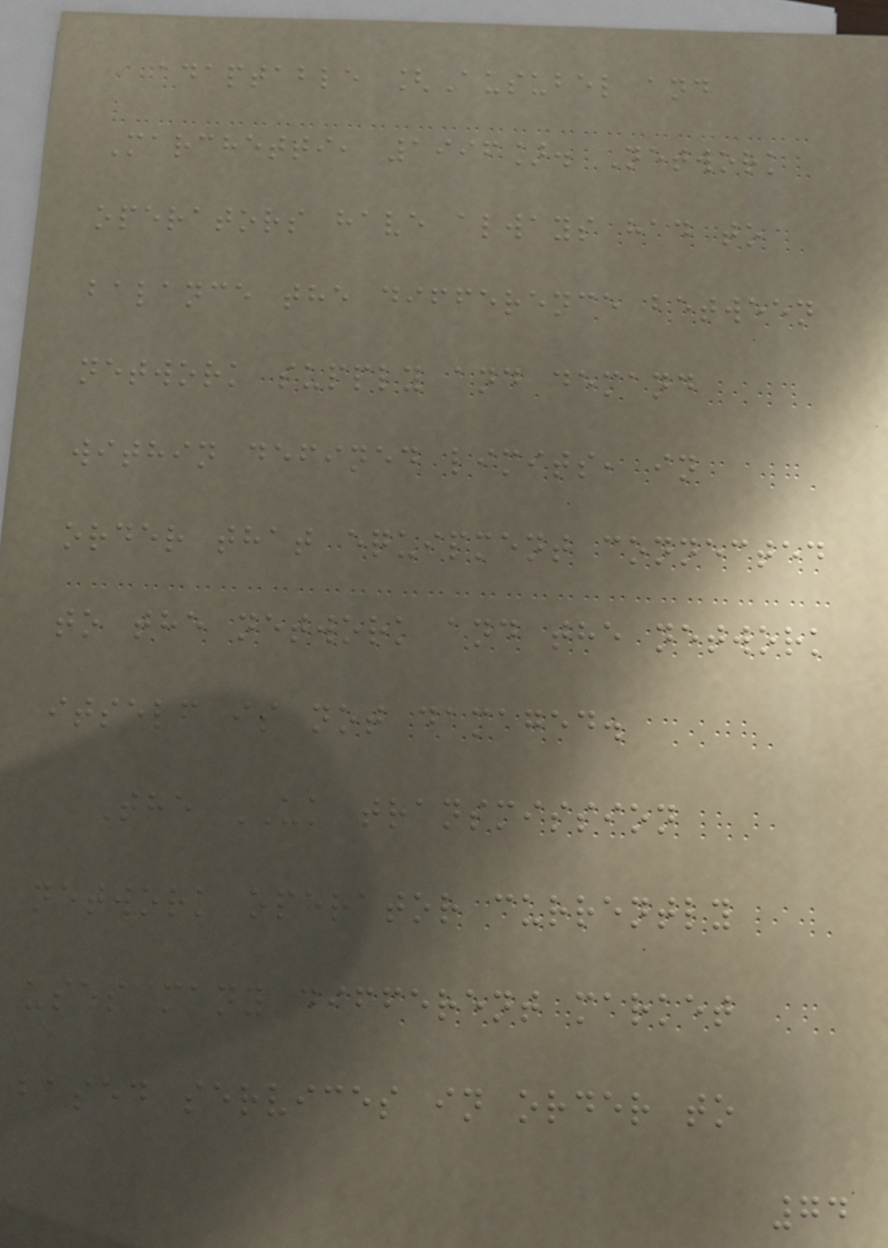adaptable [Ausubel and
Marchetti, 1996]. Network
operators have always had to
balance the difference between
network supply and demand
within defined limits, in
order that equipment connected
to the network and the network
itself is not damaged.
The UK transmission
network operator currently
uses many different market
based services in order to
74
